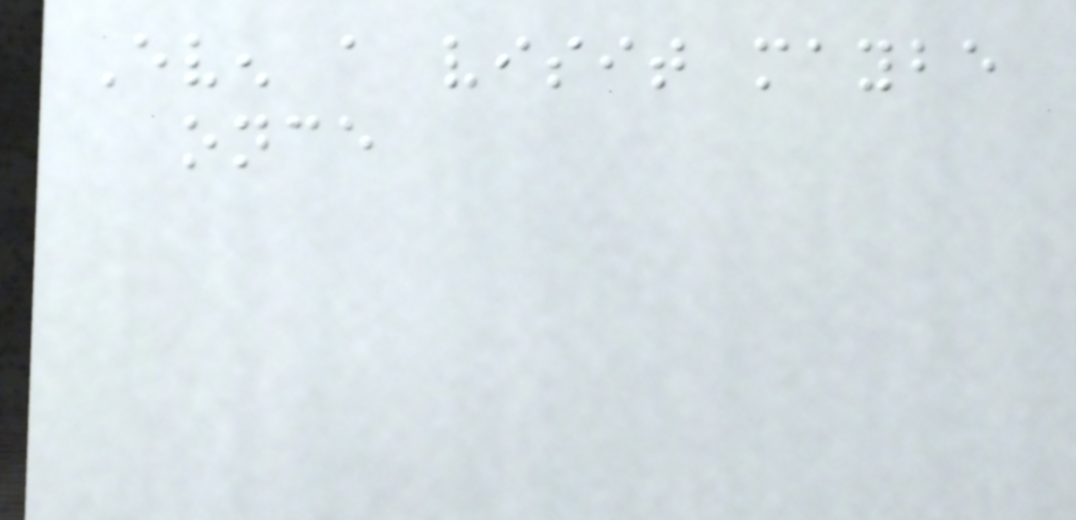Even a visit maybe
once
